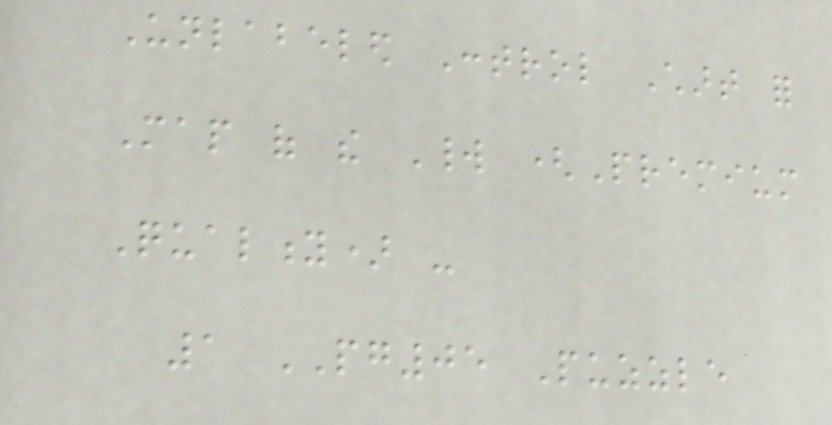Unlabeled Control Chart for
Map of the World (Premium
Quality) -
1 PG05 Puzzle
